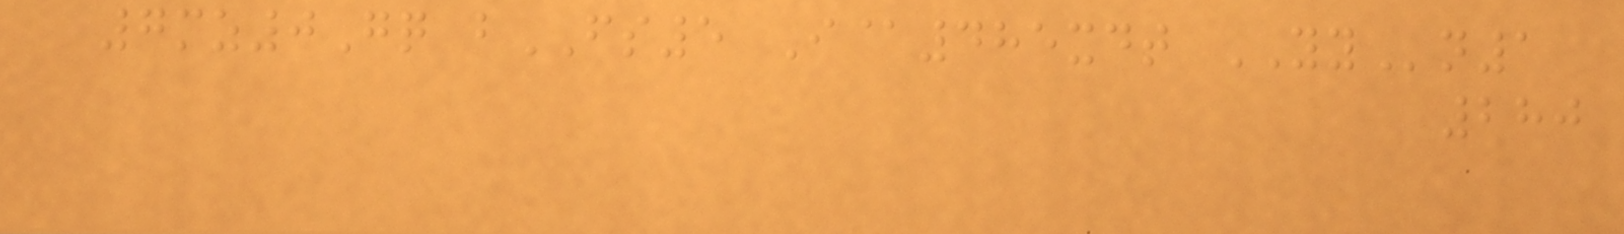7mz0Gq bFS5 I@485xdt YYn1
280
